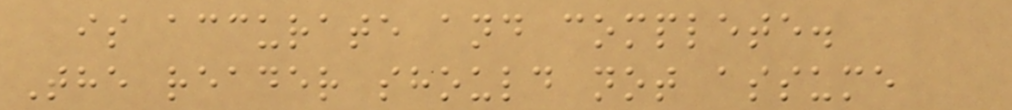is accurate and complete.
The reader should not assume
